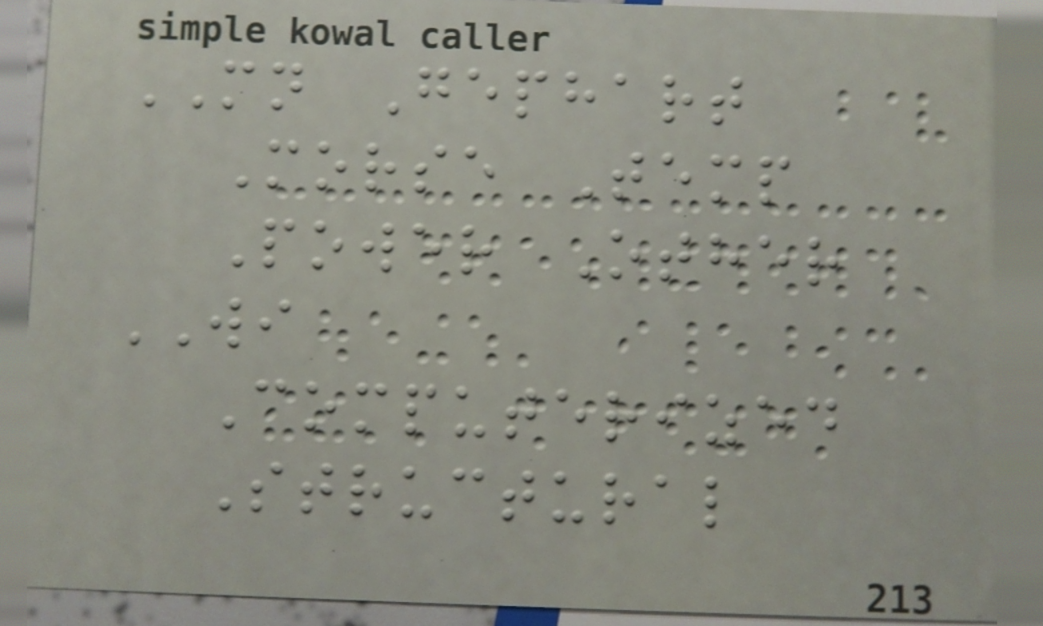MN Gephart
Morse Temp
Power Other
WI
Computerized
Structural
